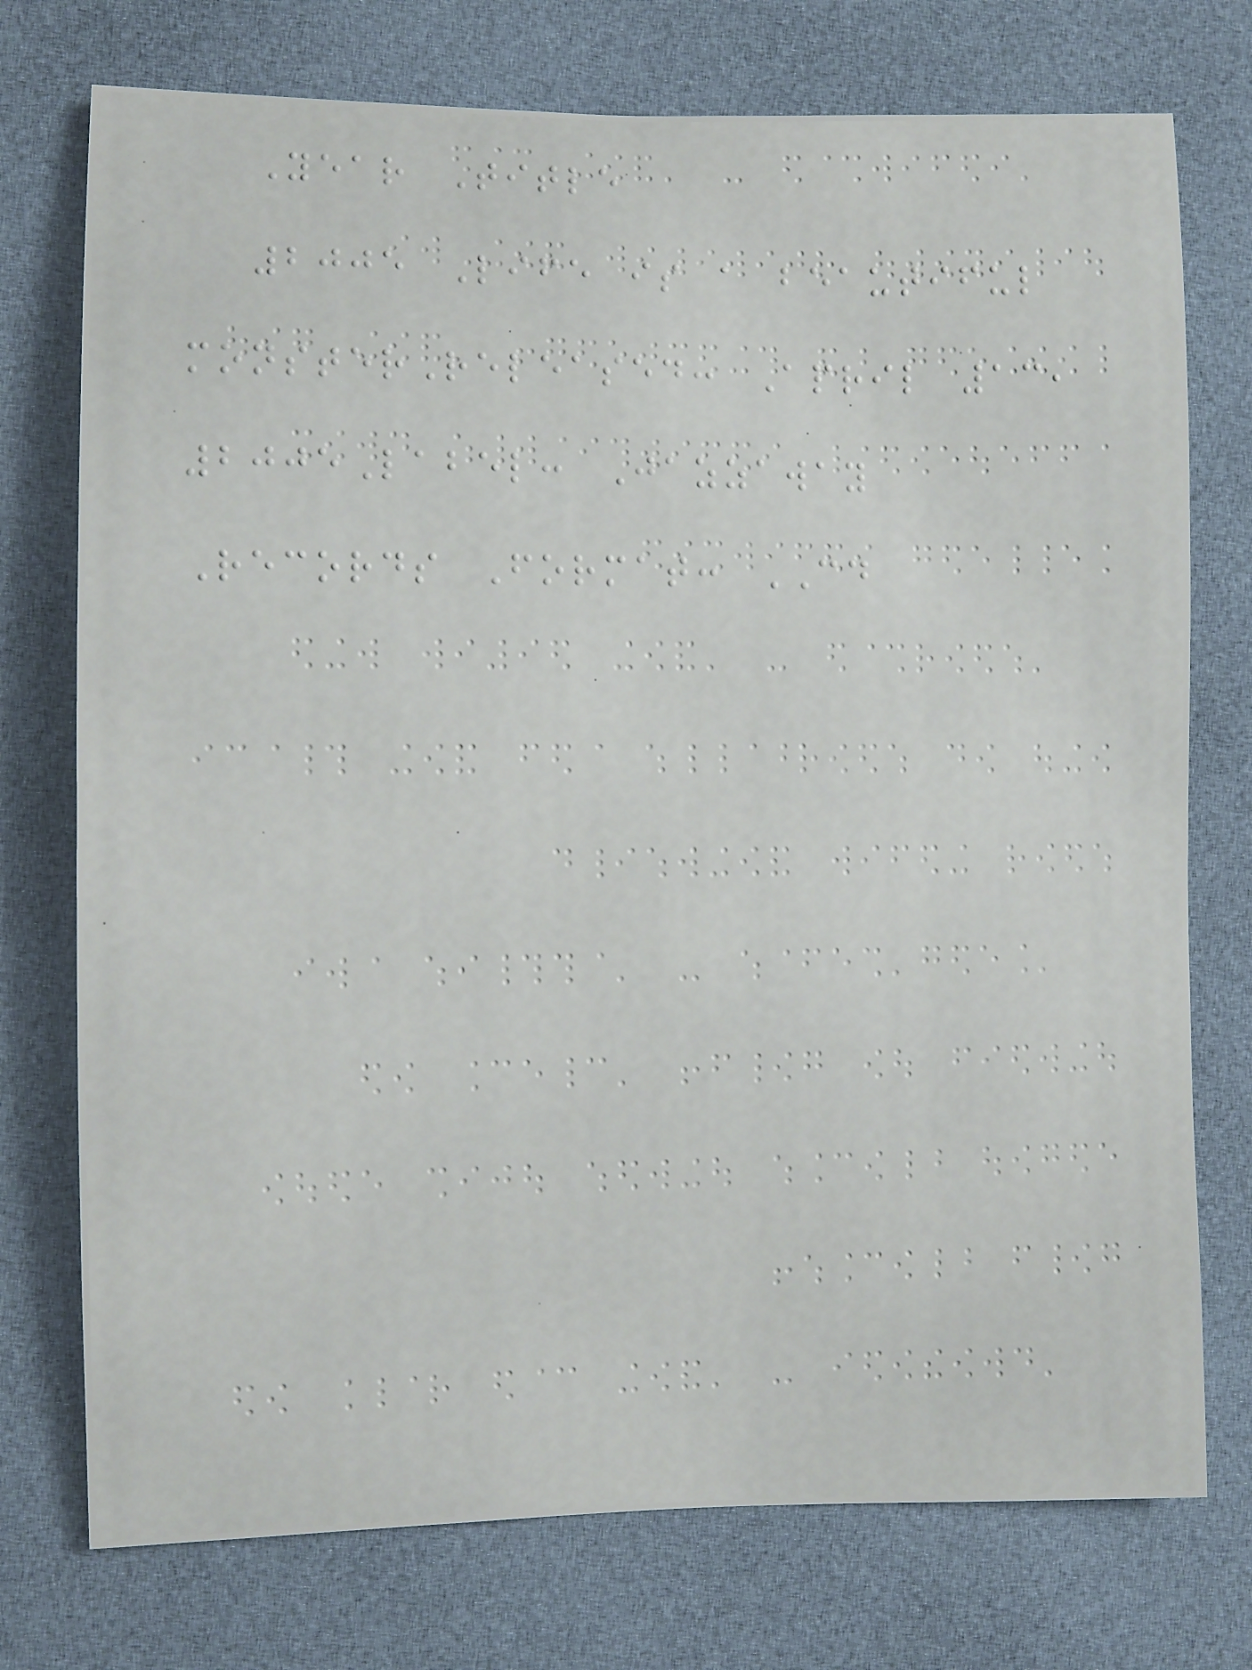Year Title
2005 Life is a beautiful
monsterReleased: April 13,
2005Label: Jazzaway
Records Format: CD
